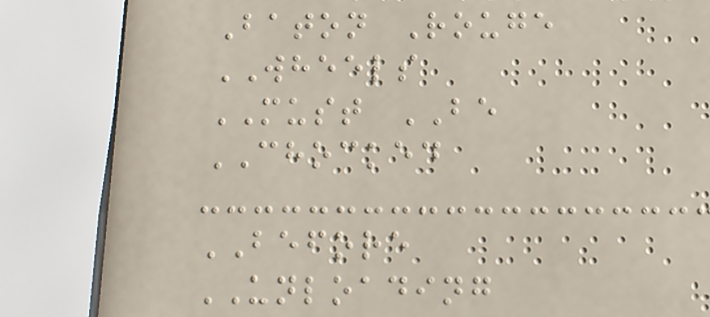Baton Rouge
WHEELS
MUST BE
CHOCKED
BEFORE
UNLOADING
